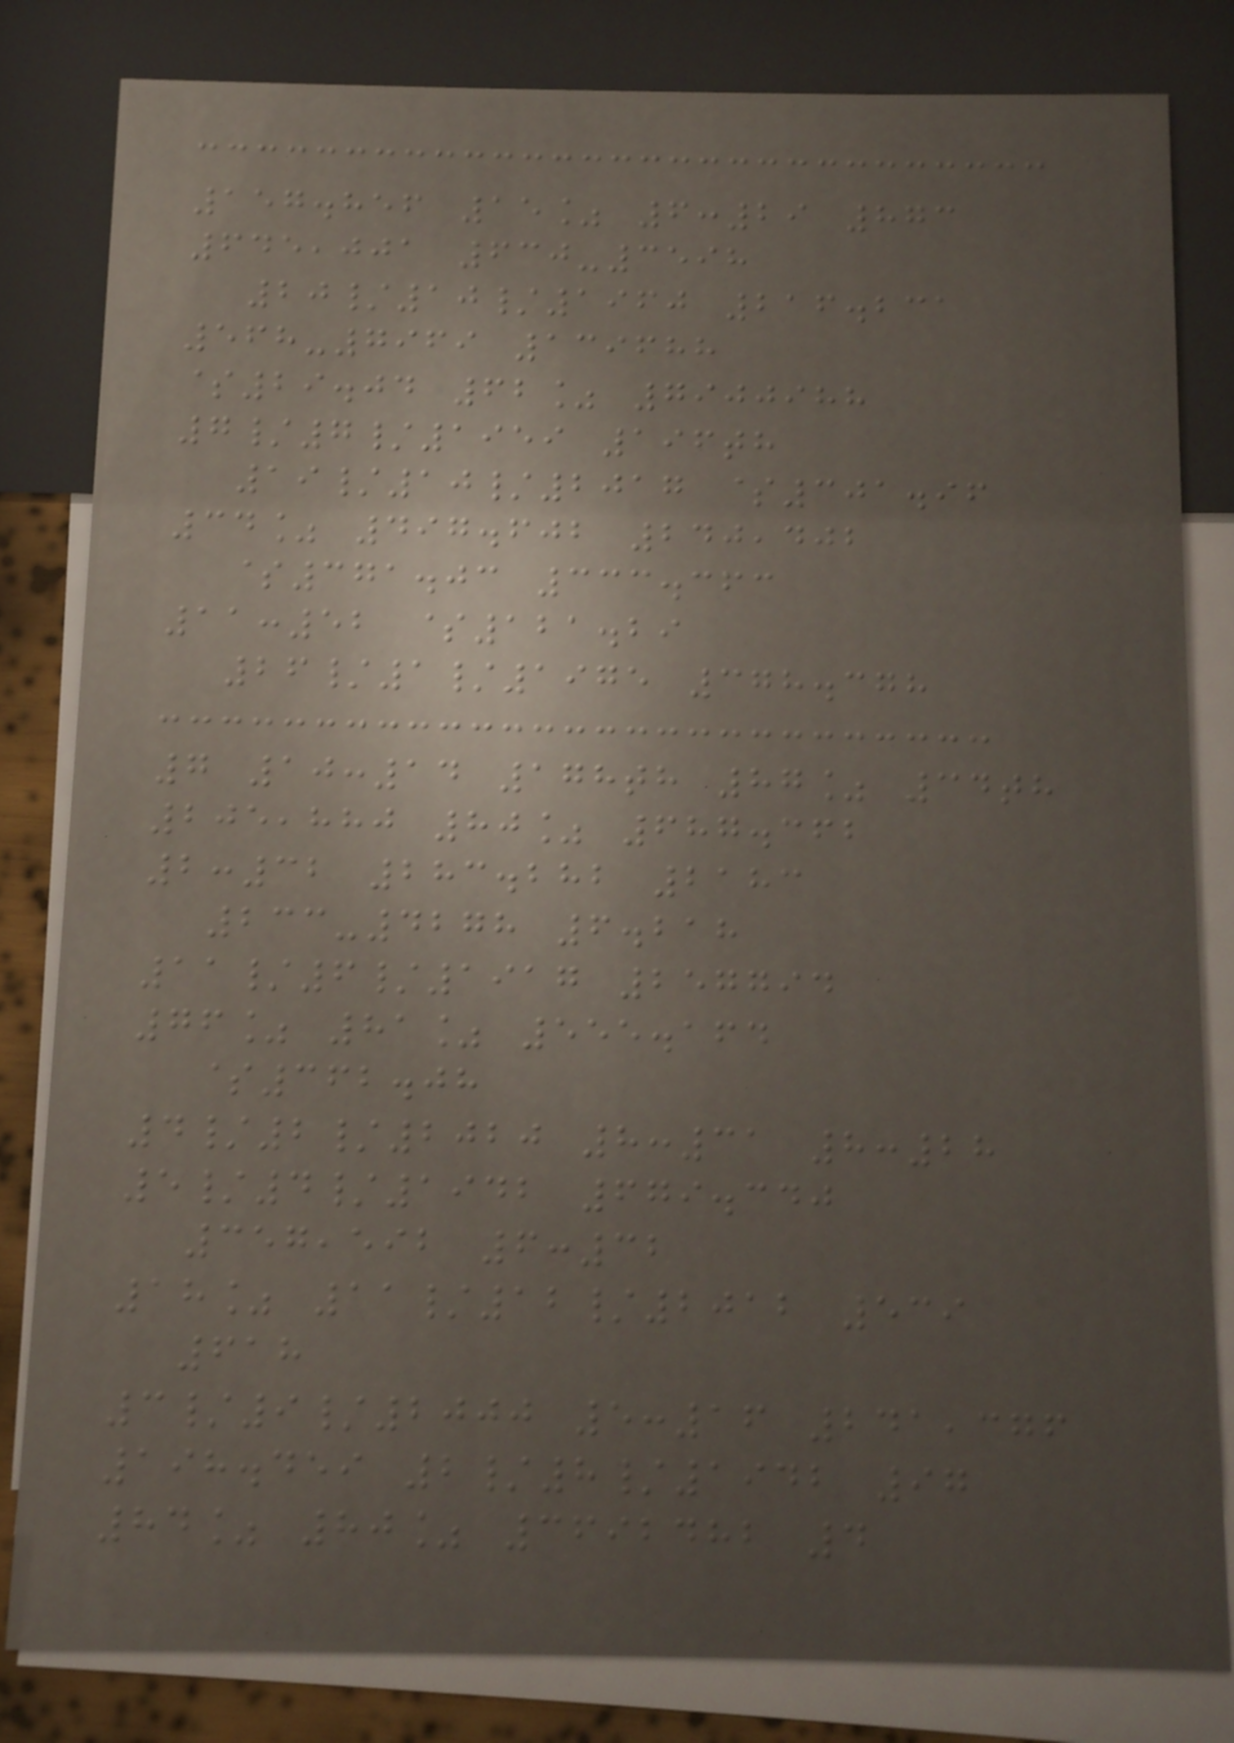157.856 15% 6:29 873
645,001 630-3598
20/10/1960 216.231
568-7969 139688
$29.04 62% 7900988
7/7/1959 196th
19/10/2017 $301.96
34% 497.602 240,402
$371.03 333.363
11:52 $121.29
26/1/1975 378.378
7 10:14 178th 87% 34th
205,880 80% 687.362
2:32 283.282 2183
233-4278 6.218
11/6/1917 257794
76% 81% 555.164
$362.08
4/2/2020 8:31 8:28
5/4/1942 679.340
357,592 6:32
18% 11/12/2012 539
618
3/9/2000 5:16 241,376
198.459 2/8/1942 97
84% 80% 3692482 4
